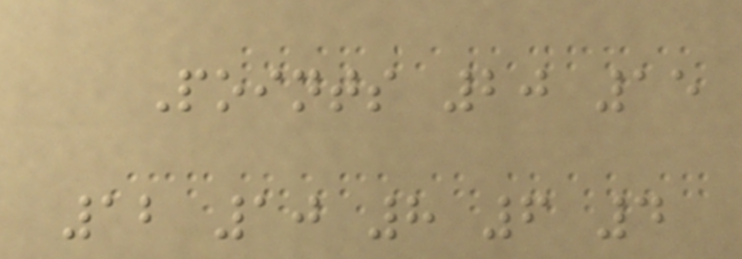Points 20 15
12 10 8 6 4
